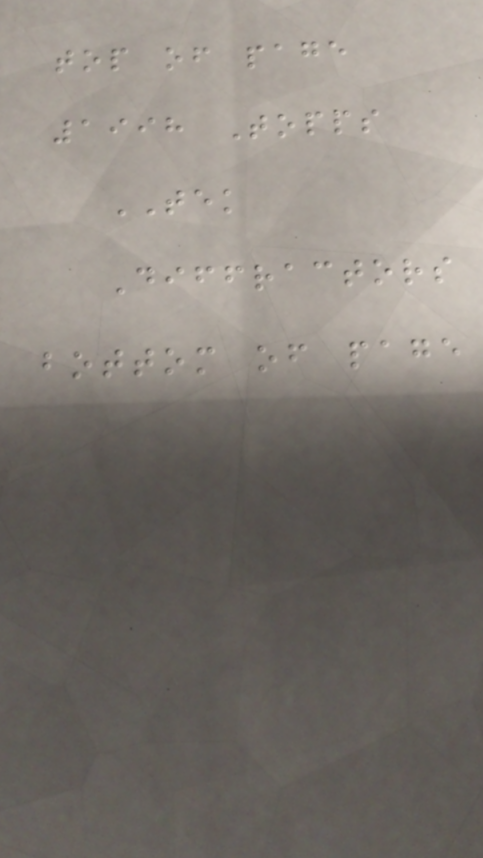top of page
1998 Topps
TEK
Diffractors
bottom of page
